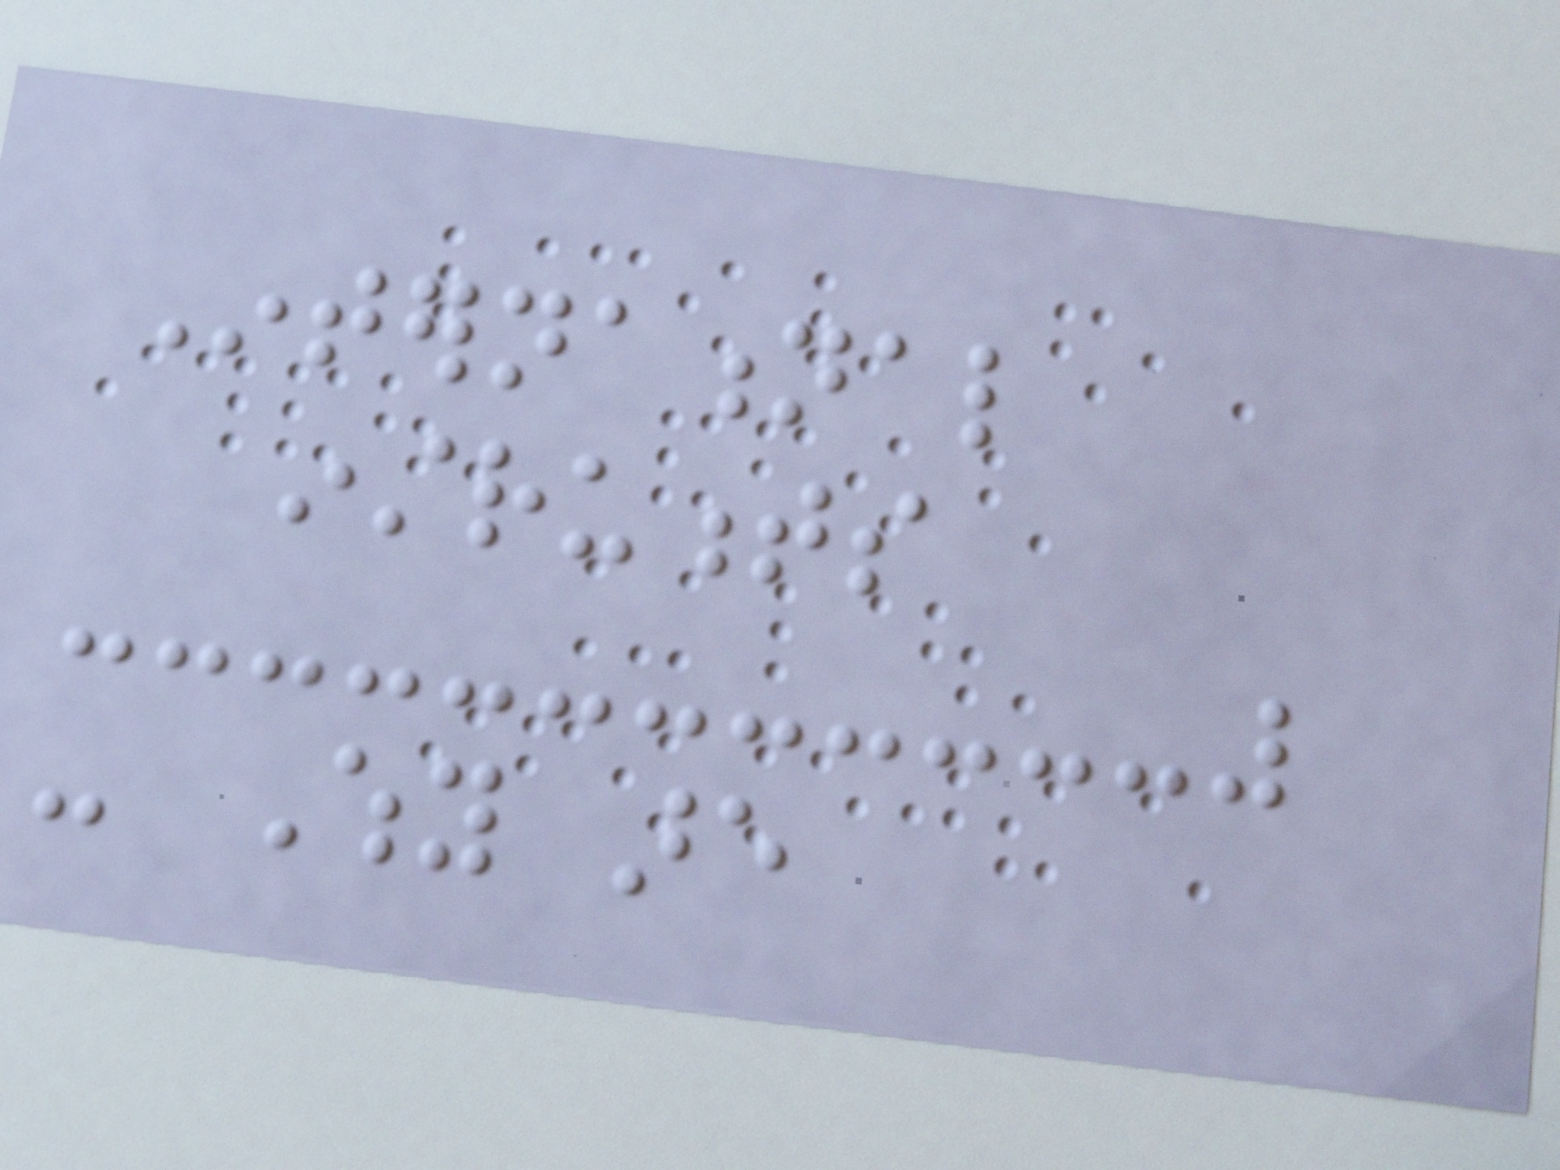International
instruments
- Why are
